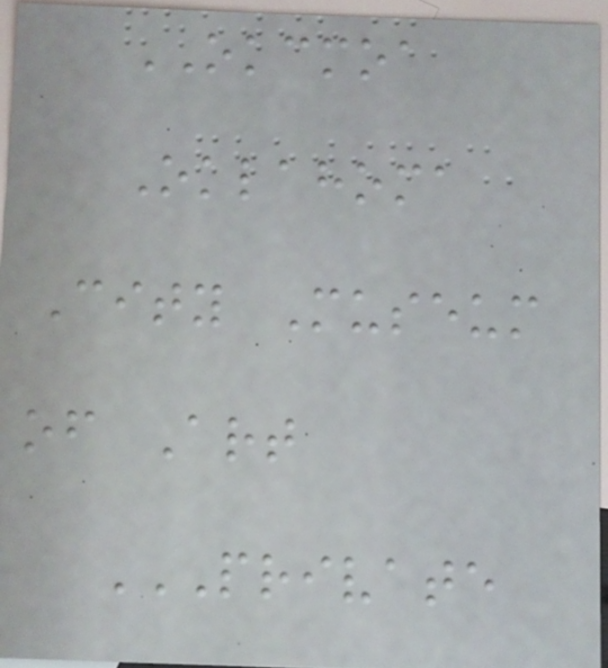OKCMOA
Oklahoma
City Museum
of Art
PRIVATE
